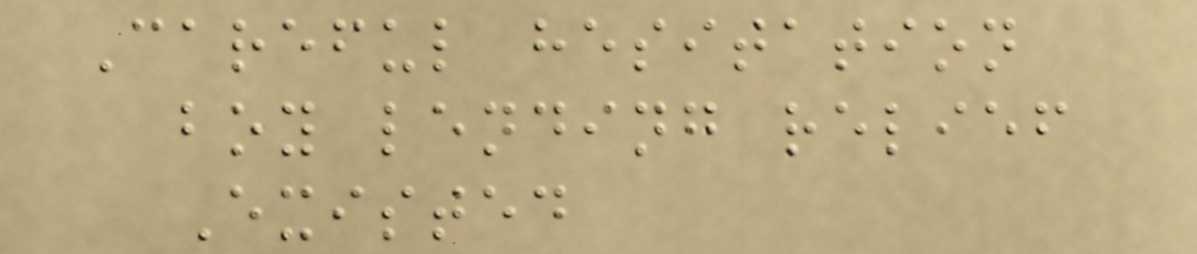Careful hesitation
boy lending relief
Existed
